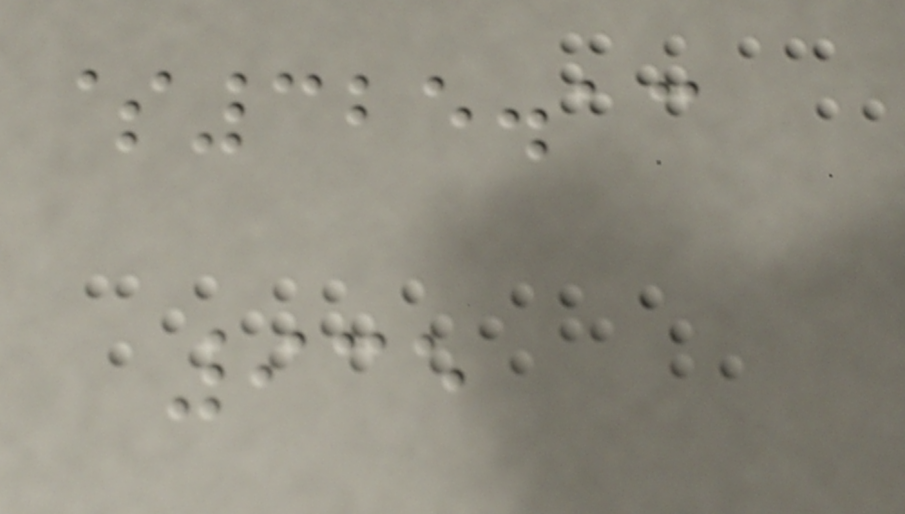$325.13
935
